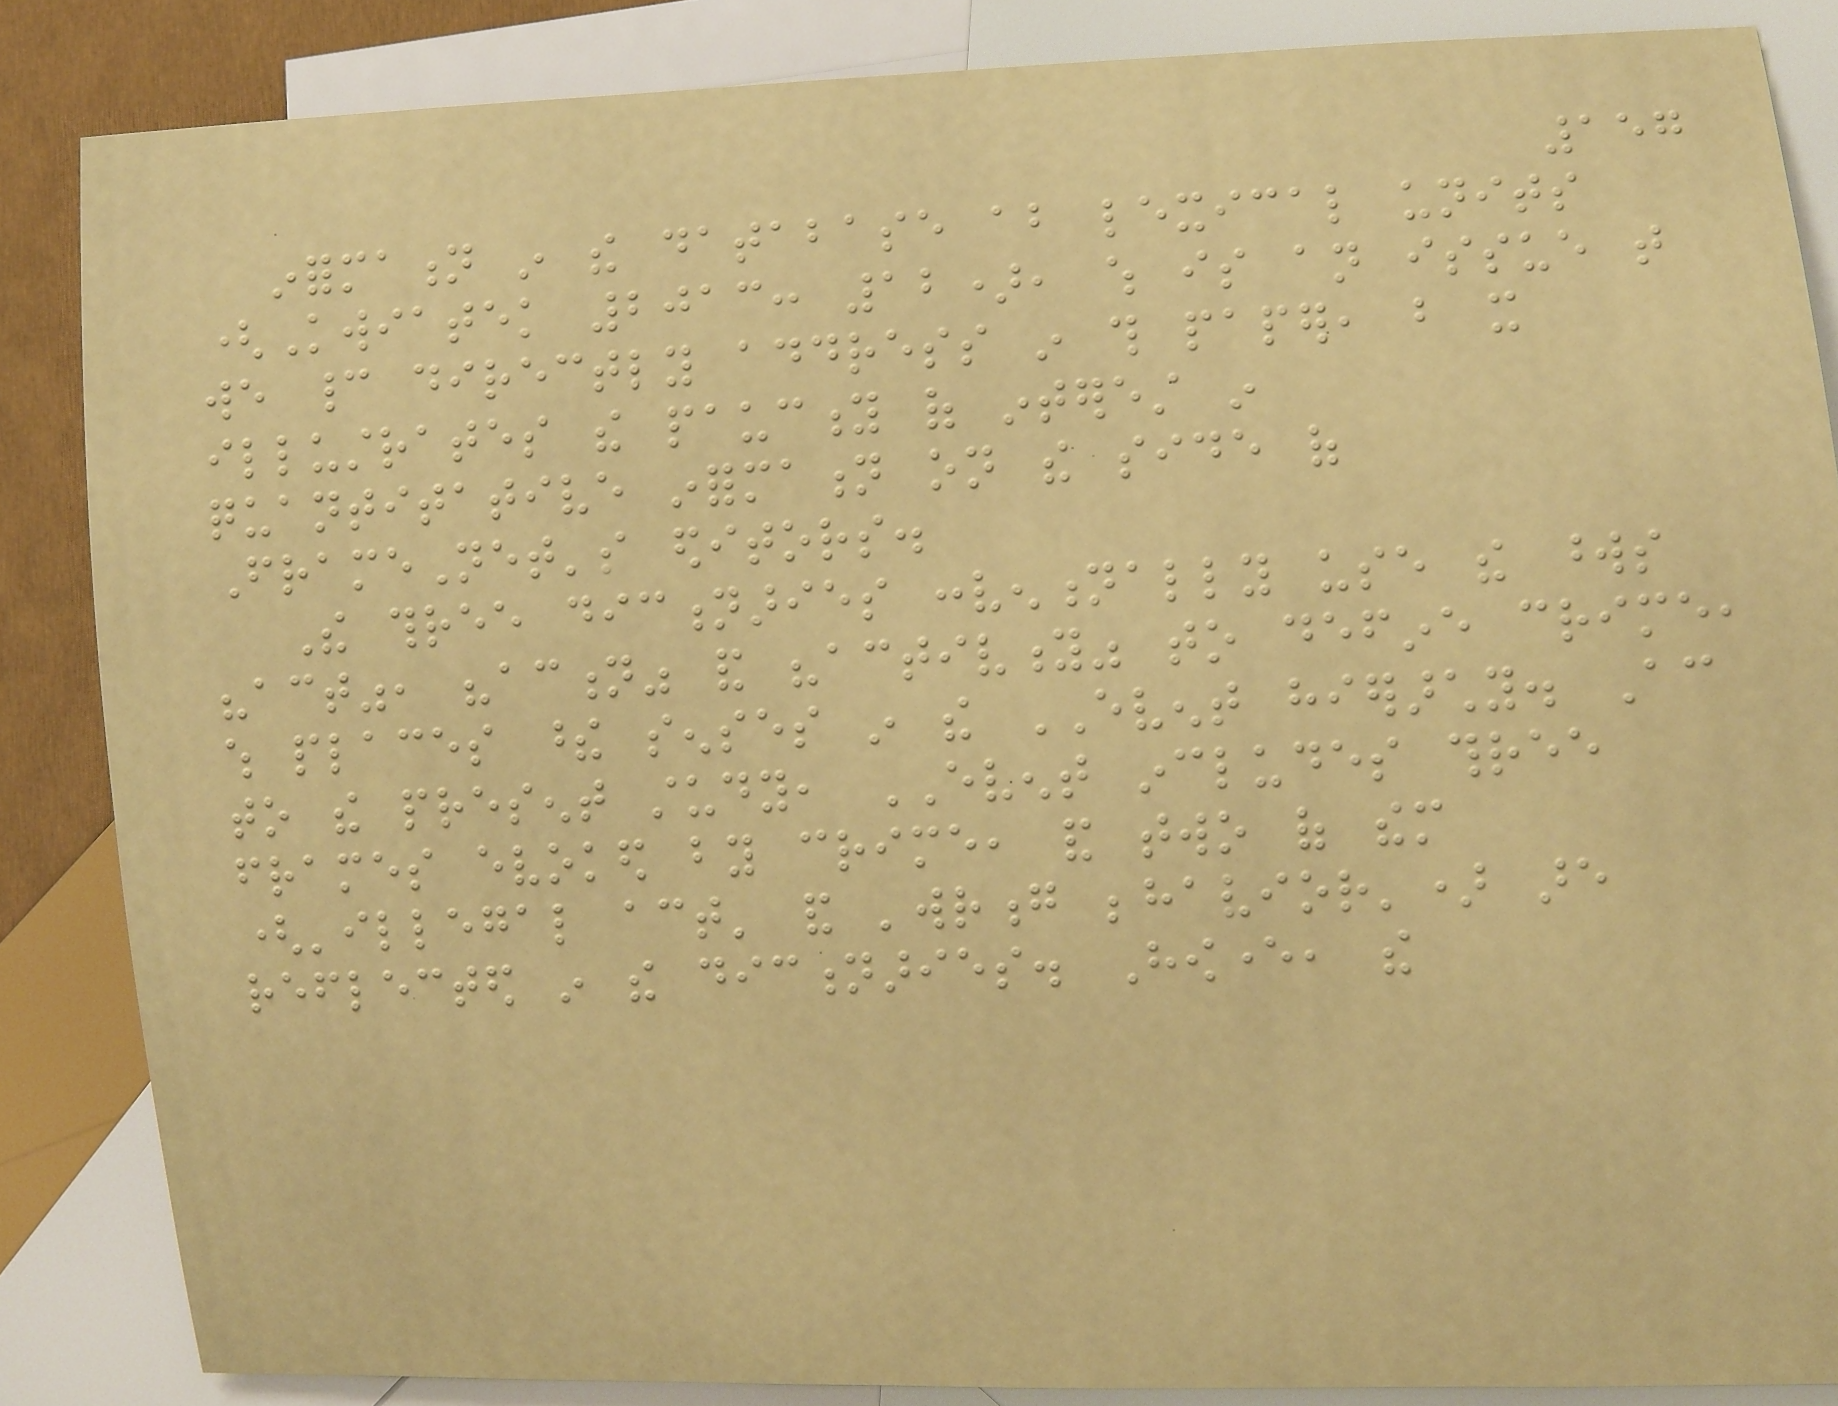157
information in the database about lexical units
(Kwiatek 2013: 12), which is an issue that
we cannot directly address in this paper, but it
illustrates the paucity of interest in
quantitative information on the side of
FrameNet's editors.
The three dictionaries conventionally use the words
"act", "action" and "activity" to define crime,
which places these senses in the EVENT hierarchy. According
to the present study, EVENT includes three
frames evoked by crime, and two of them
('illegal act' and 'wrong behavior') are
reflected in the dictionaries. However, the
